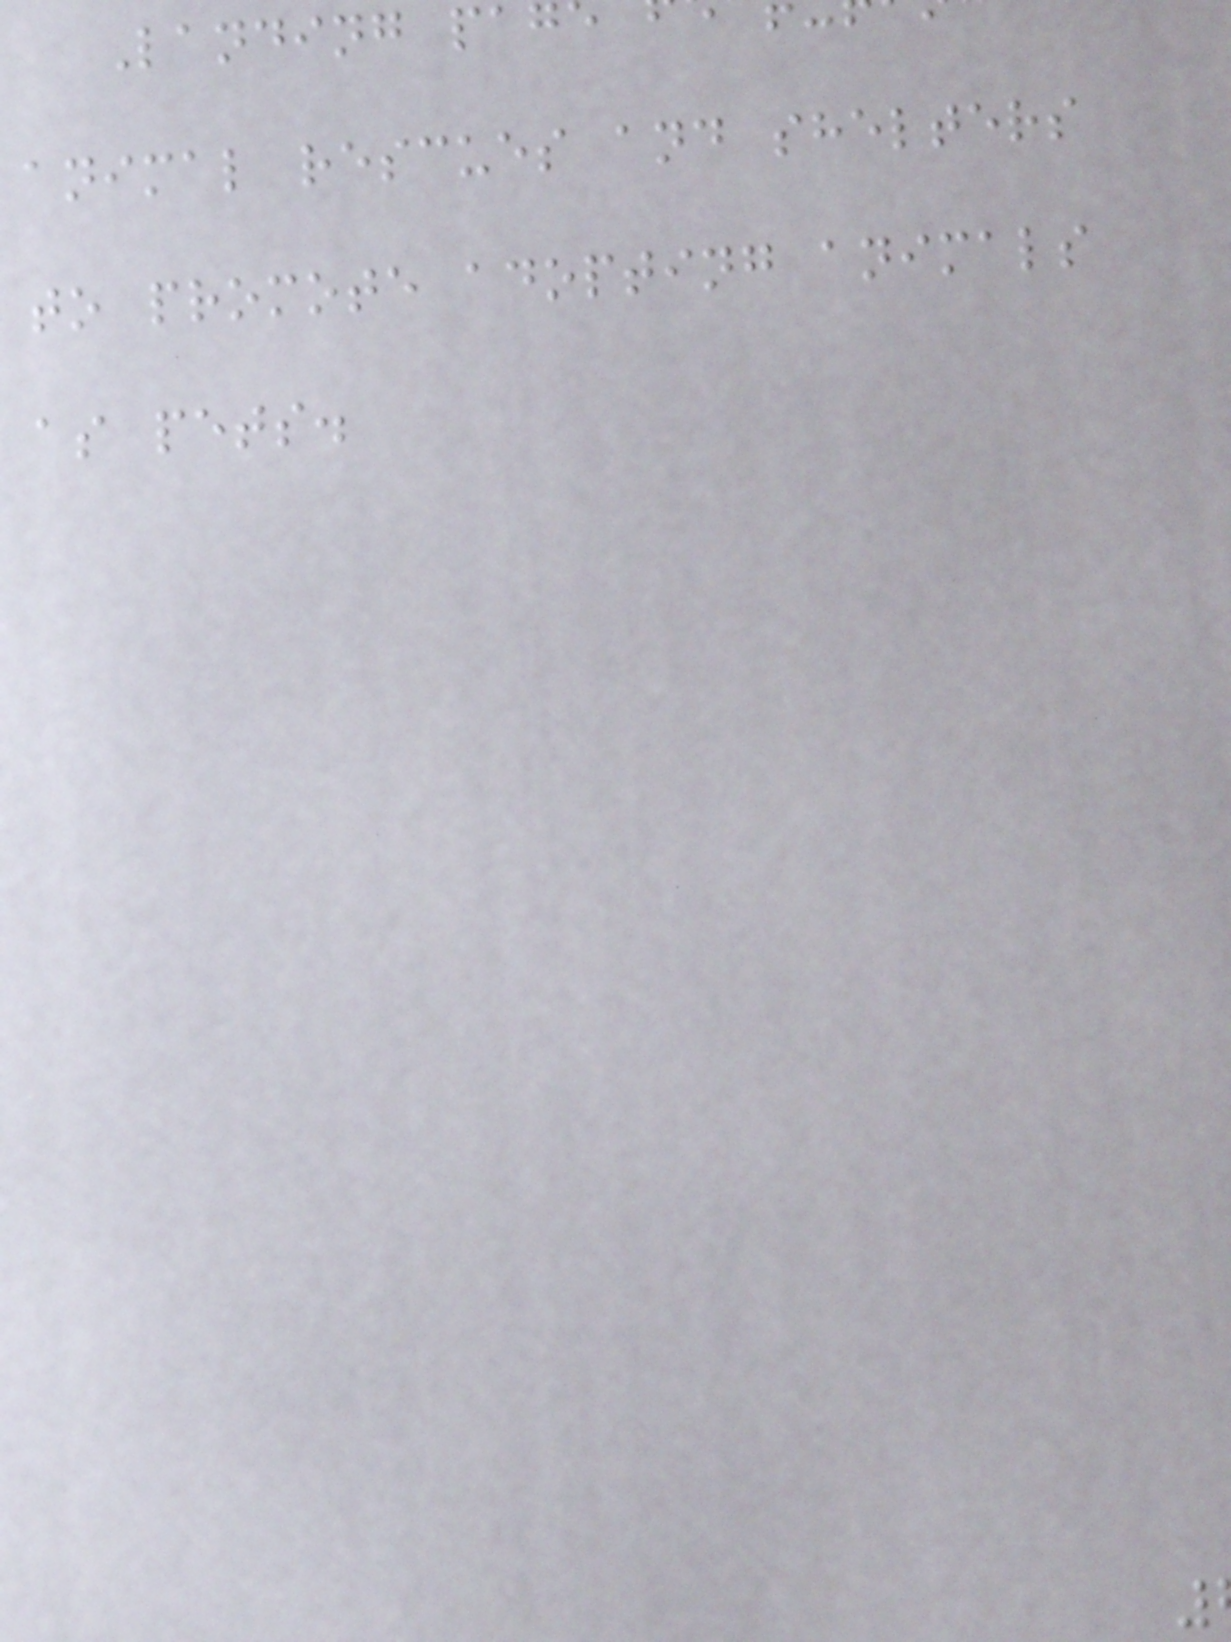Landing pa
animal rescues and shelters
to promote adopting animals
as pets.
